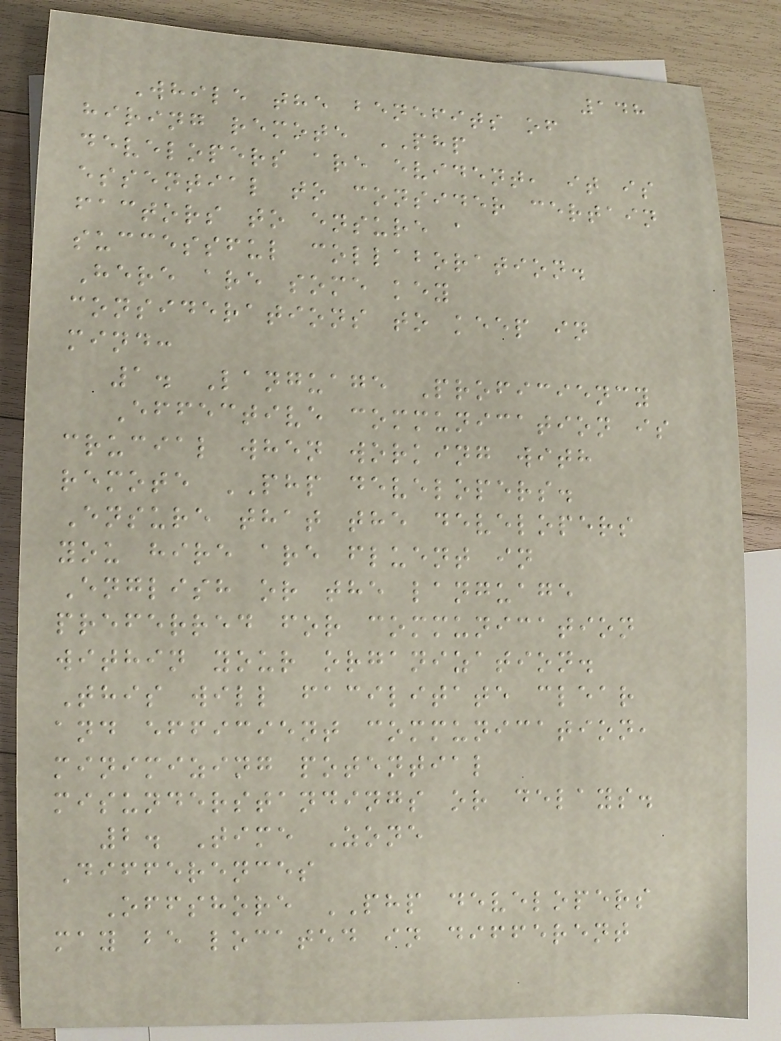148
While the benefits of
hiring remote PHP
developers are evident, it is
essential to consider certain
factors to ensure a
successful collaboration.
Here are some key
considerations to keep in
mind:
1. Language Proficiency
Effective communication is
crucial when working with
remote PHP developers.
Ensure that the developers
you hire are fluent in
English or the language
preferred for communication
within your organization.
This will facilitate clear
and efficient communication,
minimizing potential
misunderstandings or delays.
2. Time Zone
Differences
Offshore PHP developers
may be located in different
